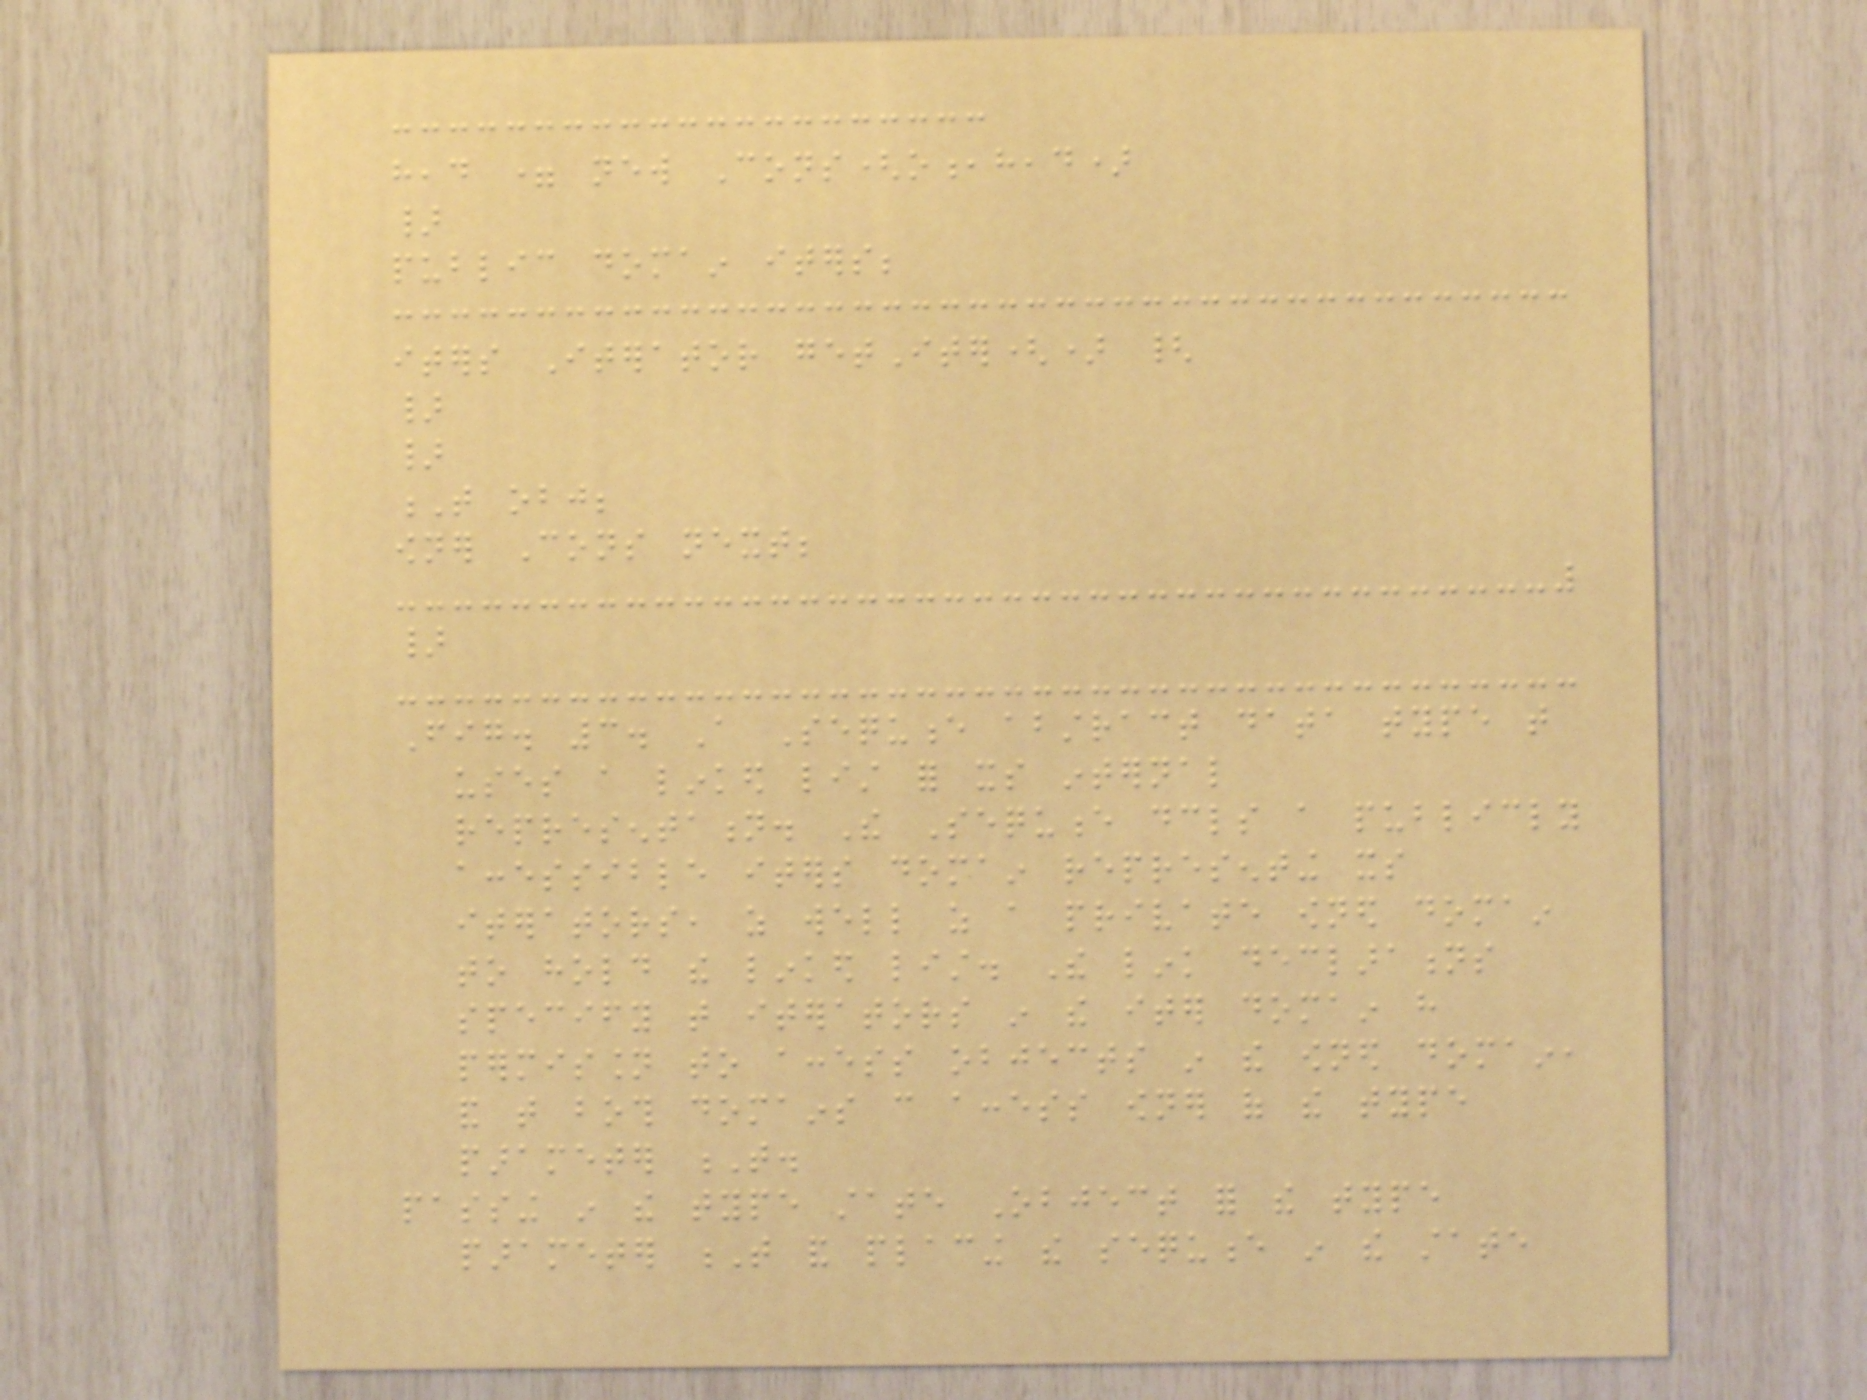head = new Cons(o,head)
}
public domain iters;
iters Iterator getIter() {
}
}
T obj;
owner Cons next;
}
Fig. 3. A Sequence abstract data type that
uses a linked list for its internal
representation. The Sequence declares a publicly
accessible iters domain representing its
iterators, as well as a private owned domain
to hold the linked list. The link declarations
specify that iterators in the iter domain have
permission to access objects in the owned domain,
and that both domains can access owner of the type
parameter T.
passing in the type state Object for the type
parameter T and placing the sequence in the state
